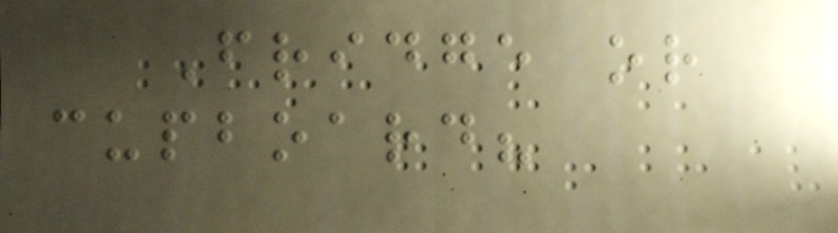Fridge or
cupboard?
